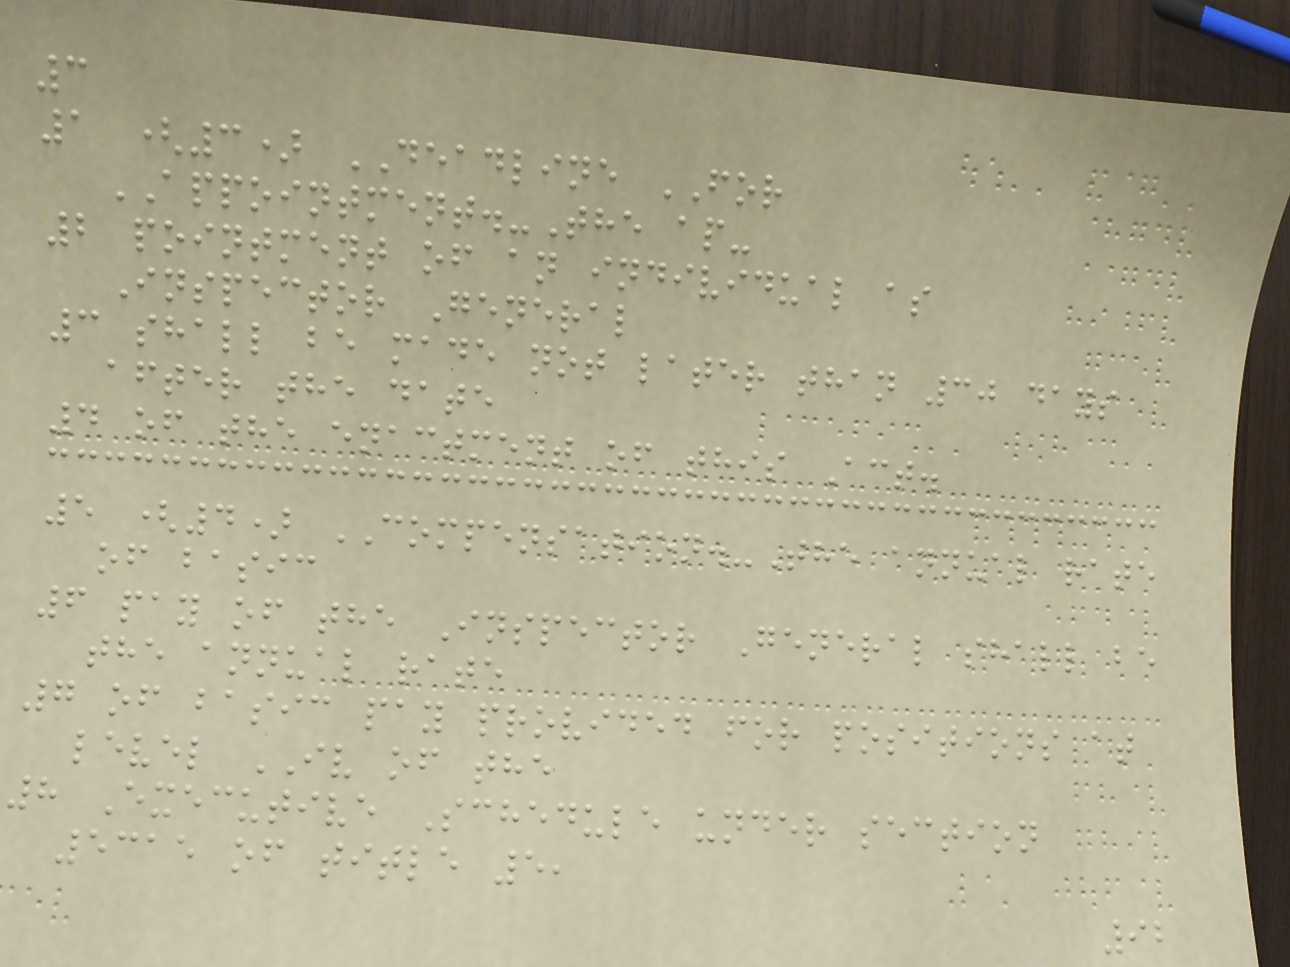3
1 (3) DEADLINE FOR
APPOINTMENT.-The ap-
2 pointment of an individual as
Inspector General
3 shall be made not later than 30 days
after the date
4 of the enactment of this Act.
5 (4) COMPENSATION.-The annual rate
of basic
6 pay of the Inspector General shall be
the annual rate
7 of basic pay provided for positions at
level IV of the
8 Executive Schedule under section
5315 of title 5,
92
